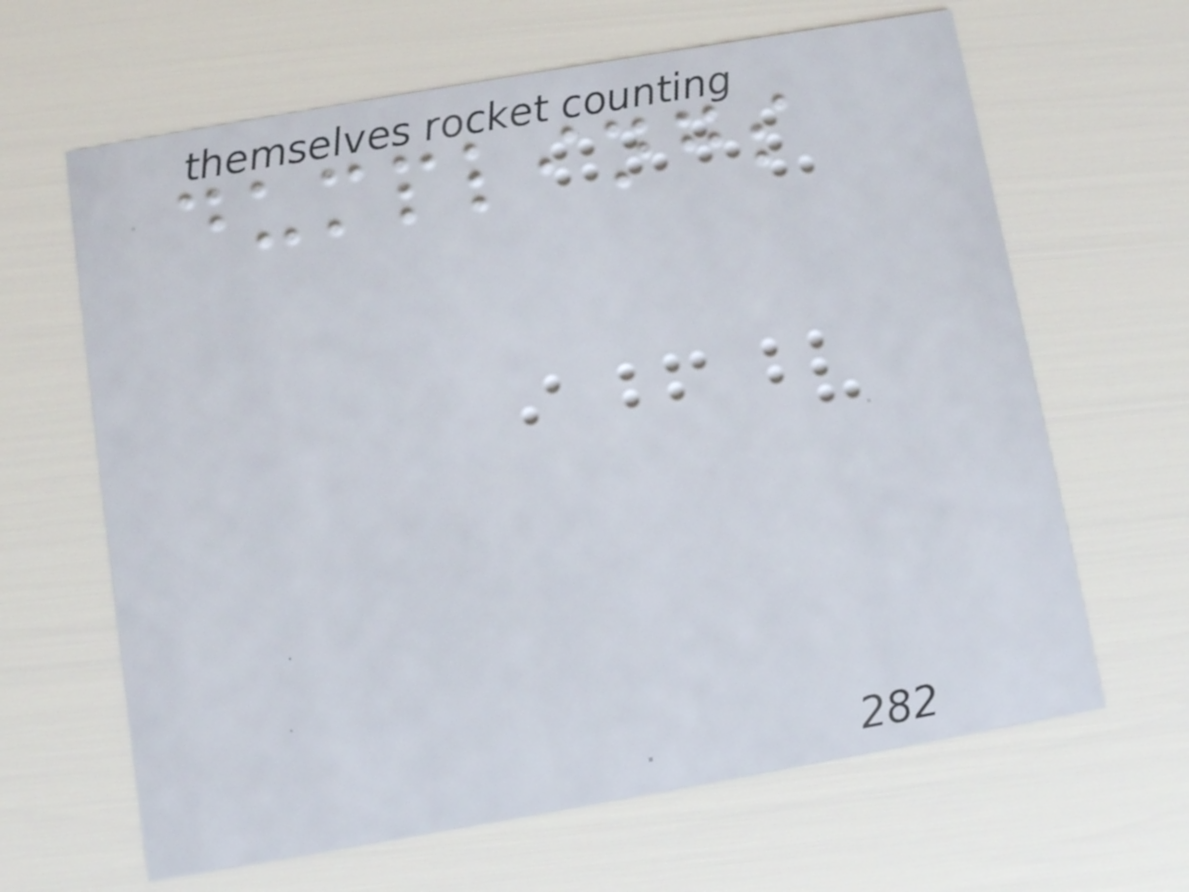dumplings
